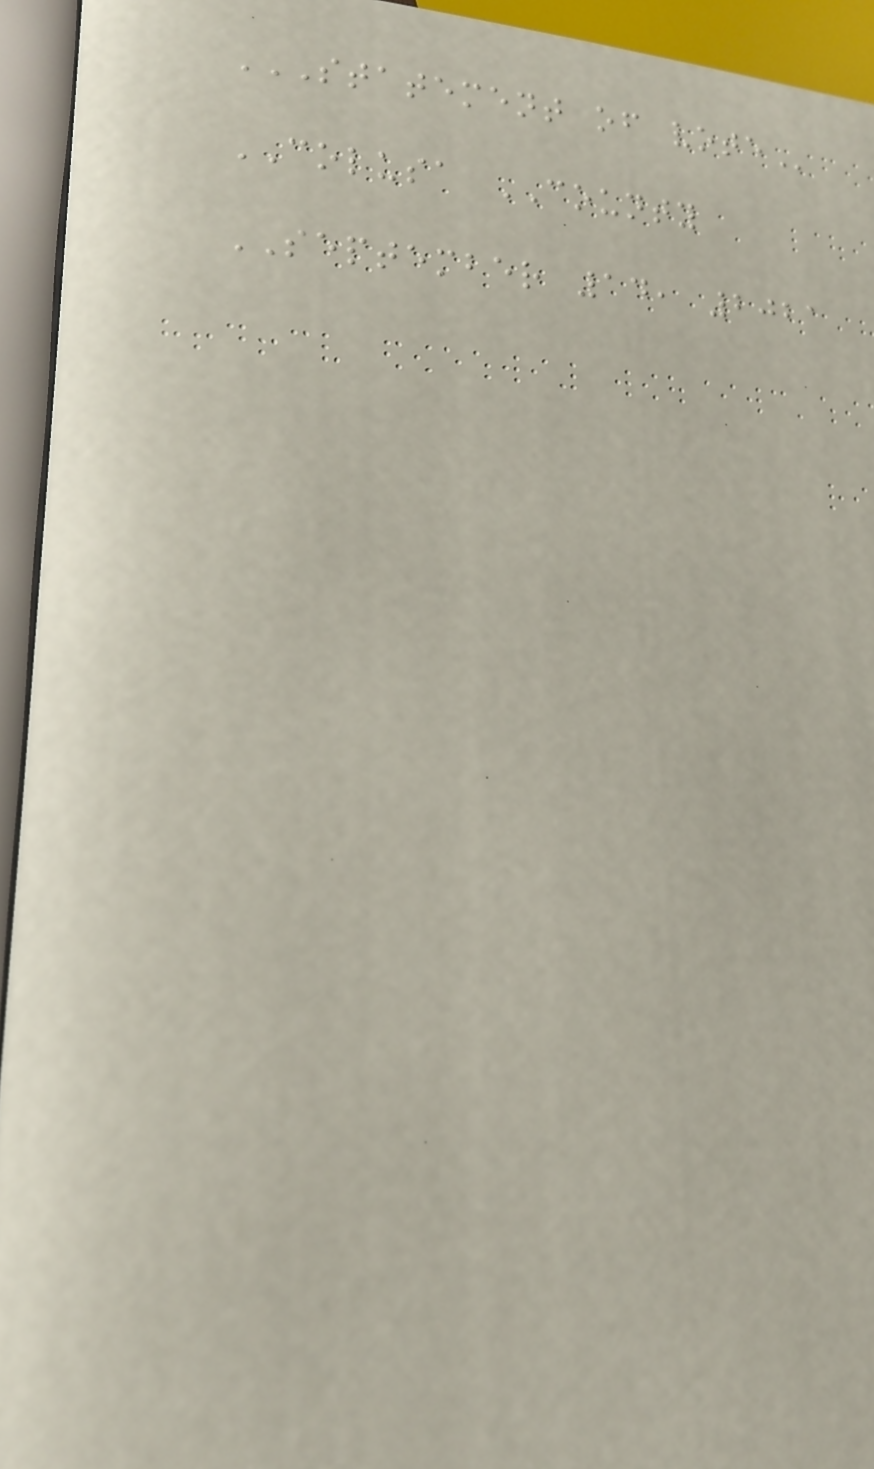STATEMENT OF VOTE
COLUSA COUNTY
SEPTEMBER 14, 2021
